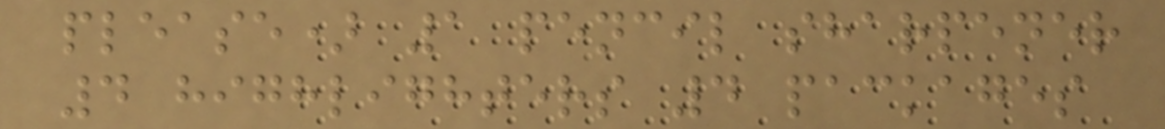please) 1 pencil sharpener
4 highlighters 4 packages
